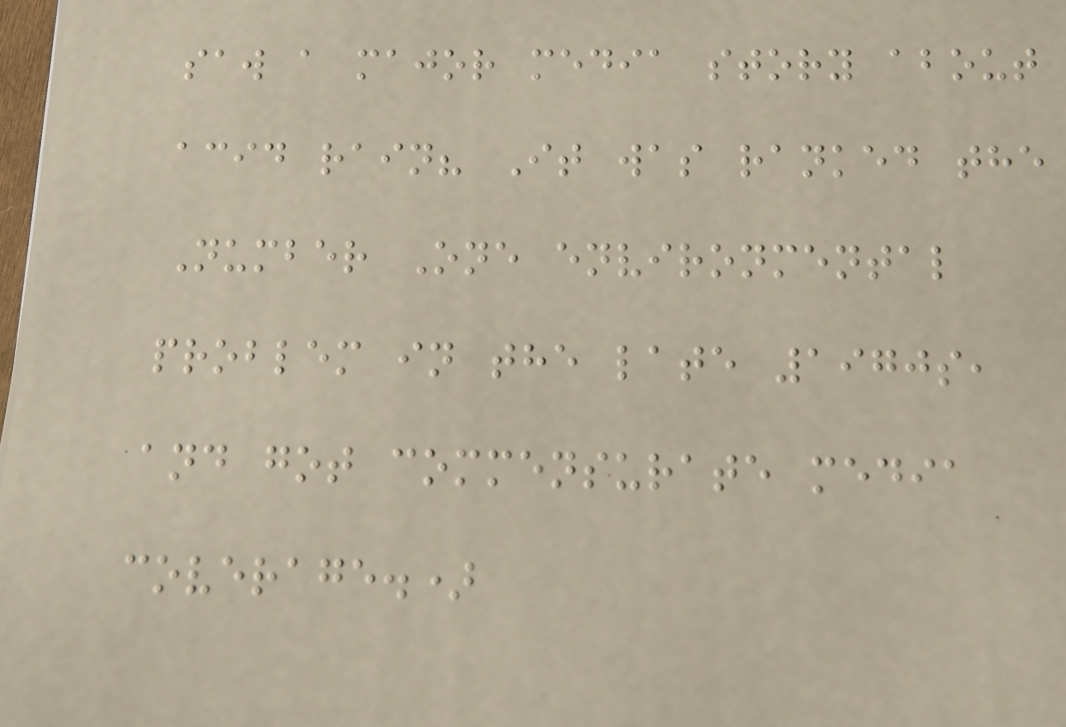saw a major media story about
acid rain? It was ranked the
Number One environmental
problem in the late 1970s,
and got commensurate media
coverage.)
